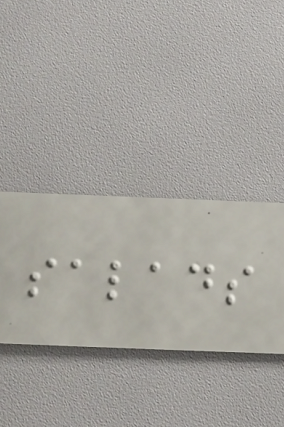salads
